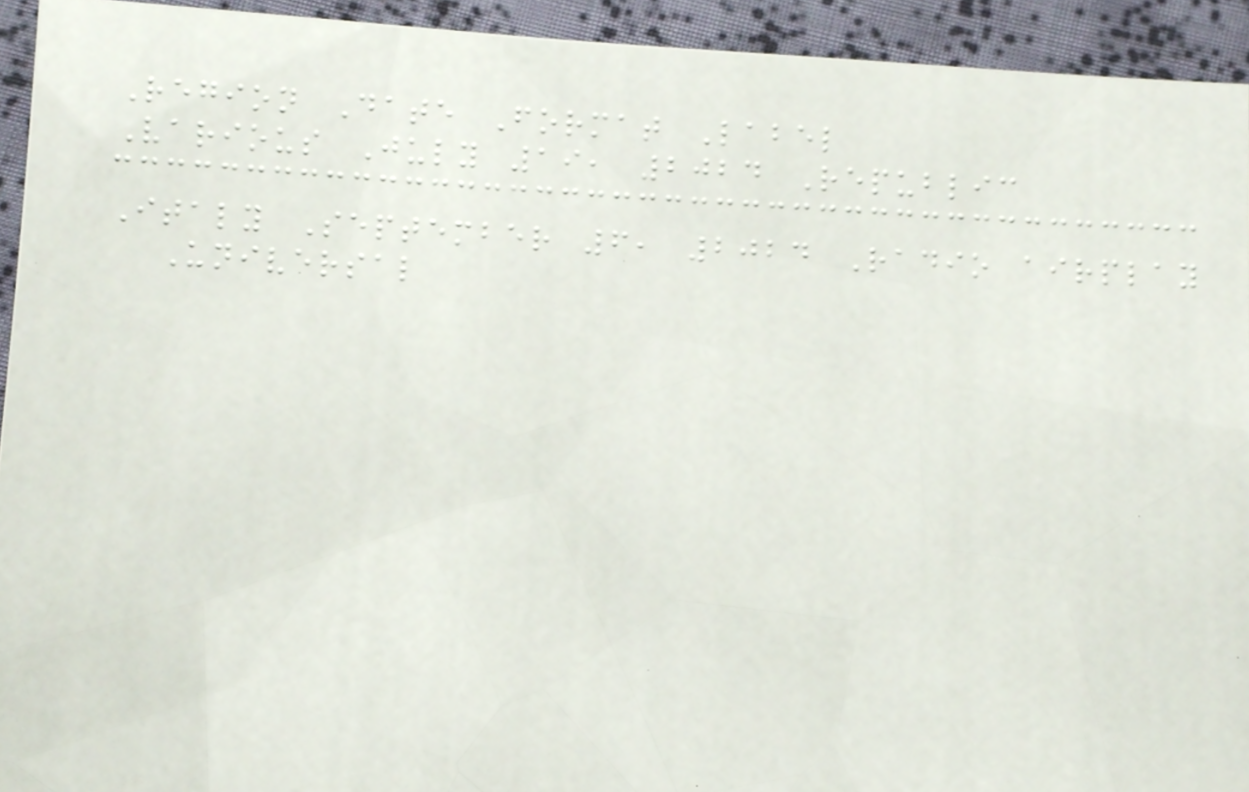Region Date Format Label
Various July 19, 2024 Republic
Italy September 6, 2024 Radio airplay
Universal
